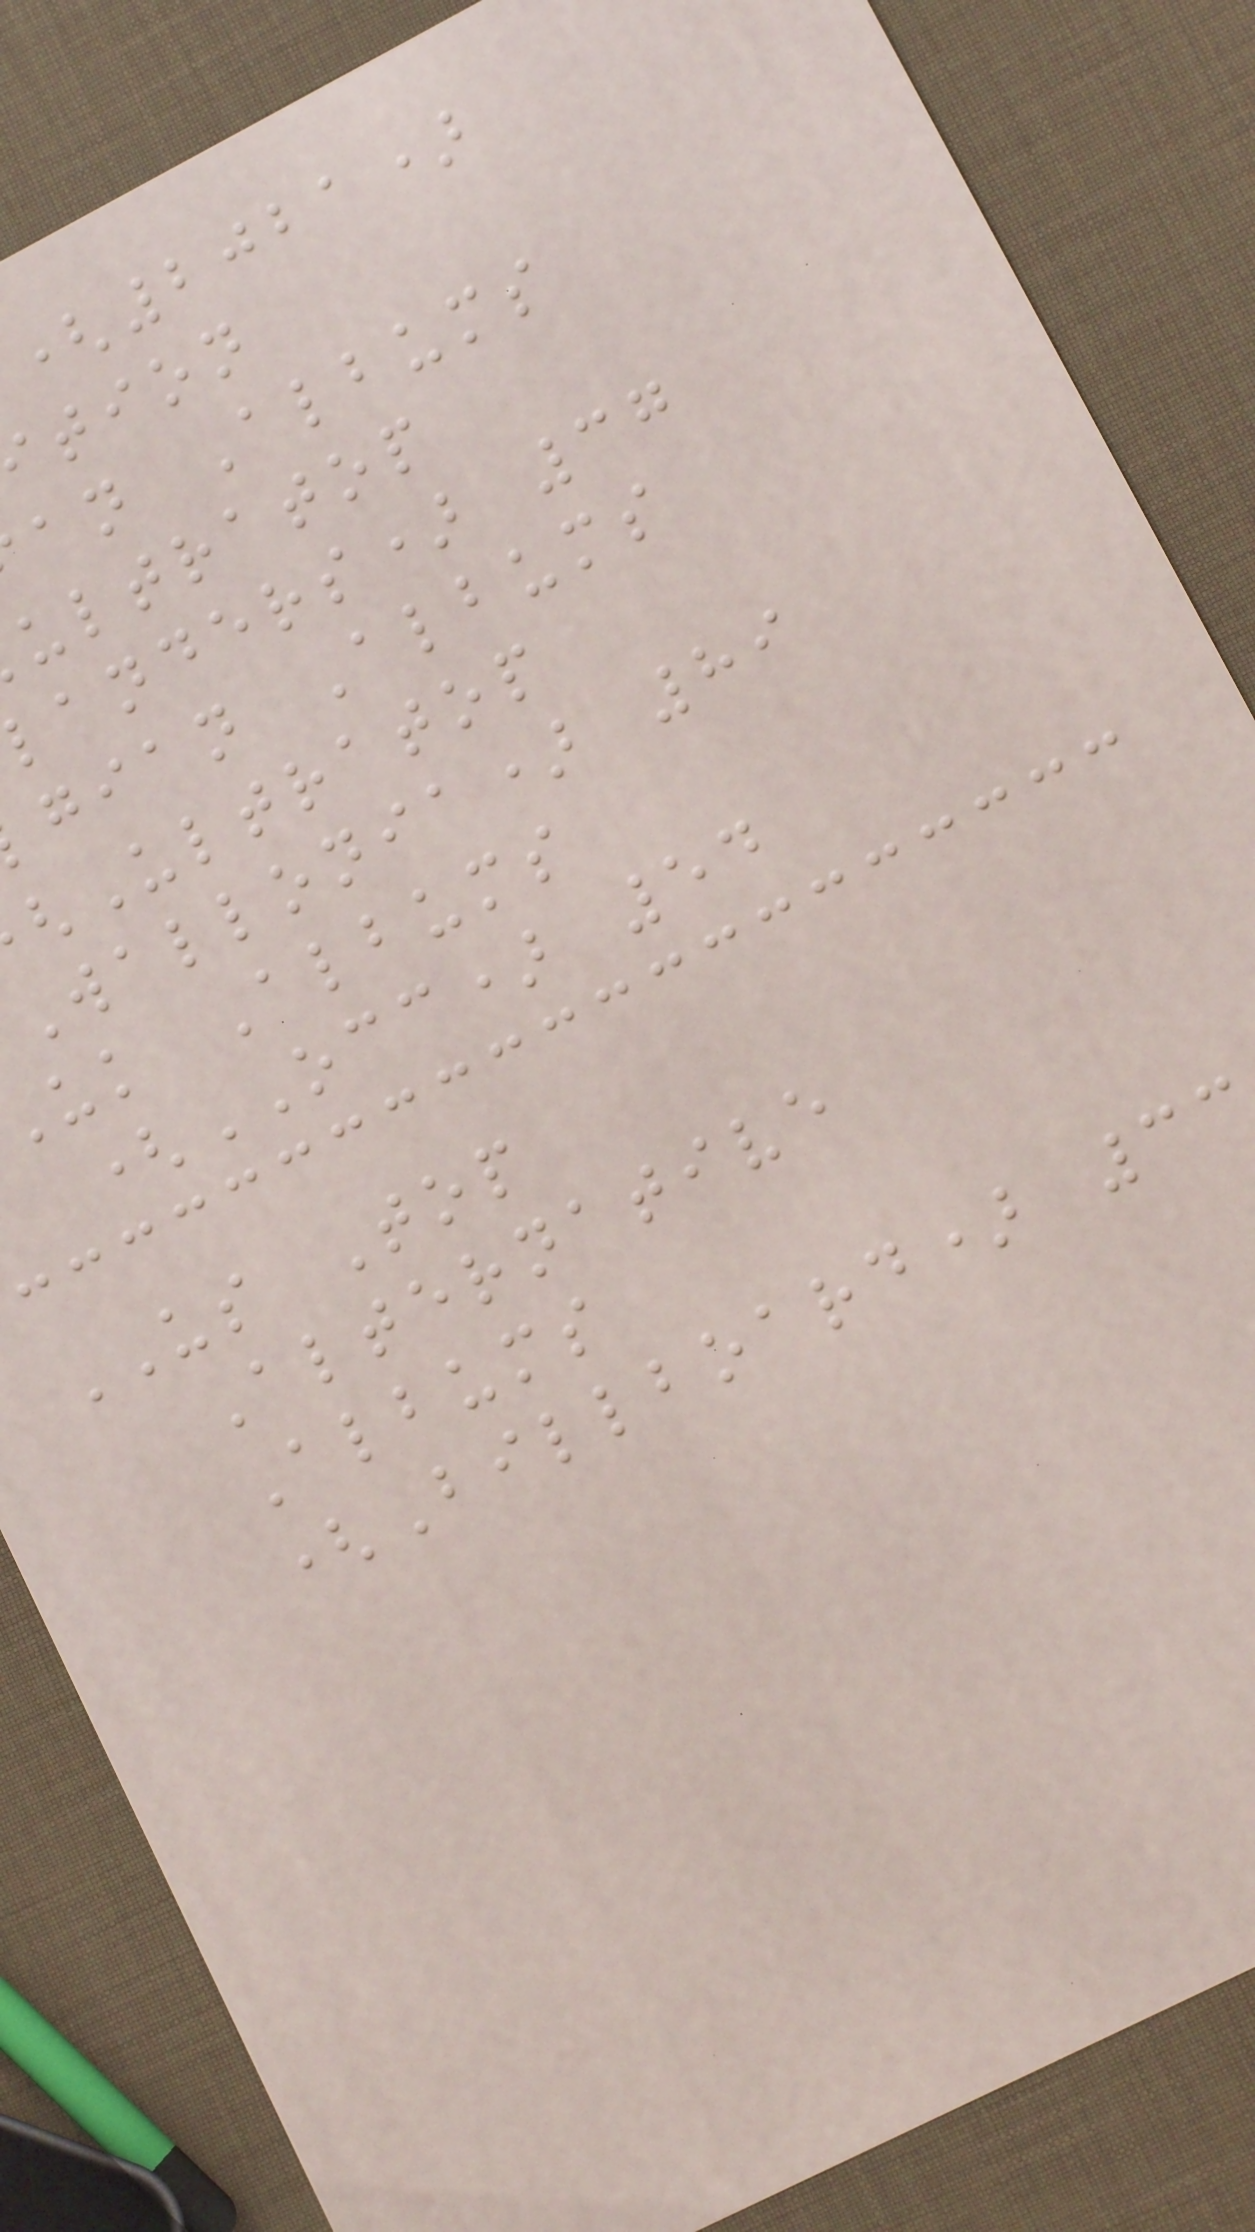(2021)
tion
an Albums
ultratop
landers) 37
gian Albums
Ultratop
Wallonia) 89
uk Albums
(OCC) 54
US Top
Alternative
Albums
(Billboard) 33
